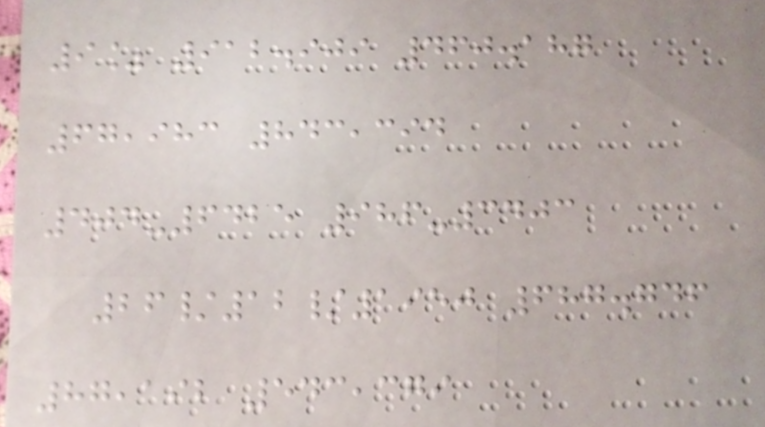9% 912.909 460.187
67,983 843,394
404-6425 986-3403
26/12/1950 687.746
87,192 543,379
